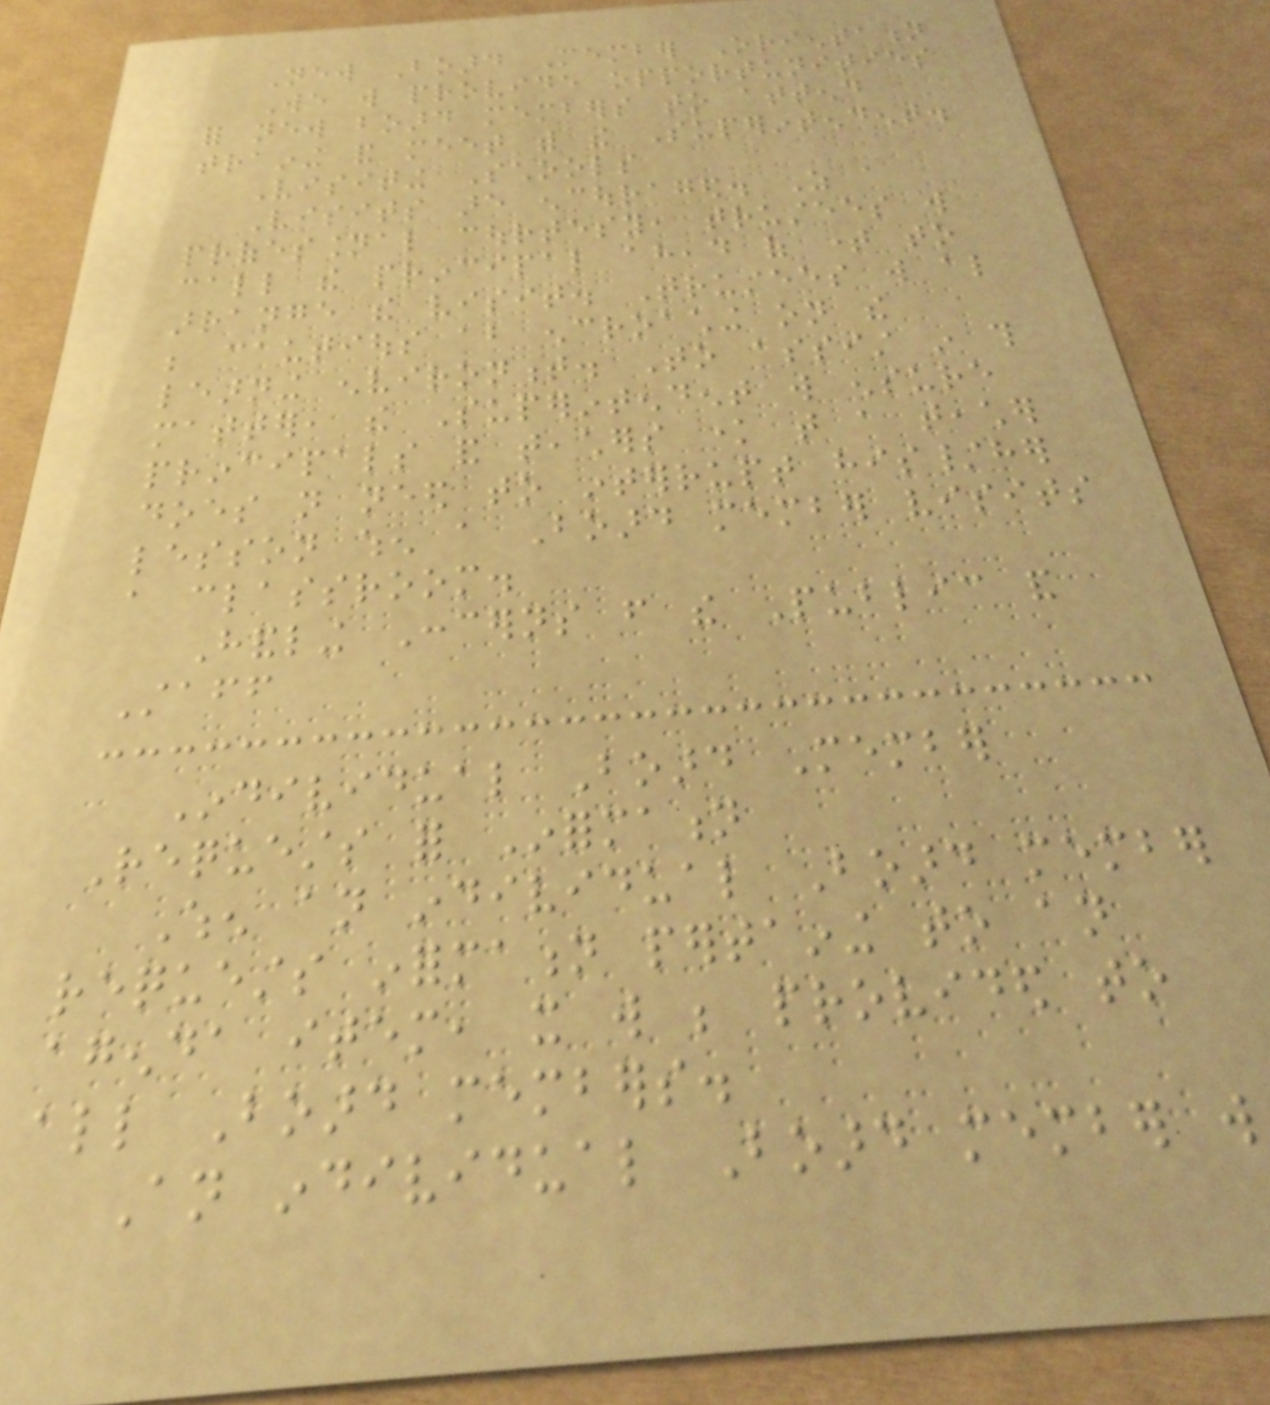New Board Member Orientation
We will provide opportunities
for new board members to attend
training and meet with the Superintendent.
Visiting Schools
Visits are encouraged. As a
professional courtesy, trustees will
call the principal ahead of time to
arrange the visit. Trustees will also
be cautious about encroaching on the
learning environment. To assist in this
matter, the Superintendent will ensure
principals and teachers know that a teacher
does not need to interrupt his/her
lesson when a Board member visits
a classroom.
Handling Concerns from the Public and
Staff
Individual Board Member
Requests for Information
When an individual Board member
requests information pertaining to an
agenda item, it will be provided to
all Board members.
An individual Board member will
